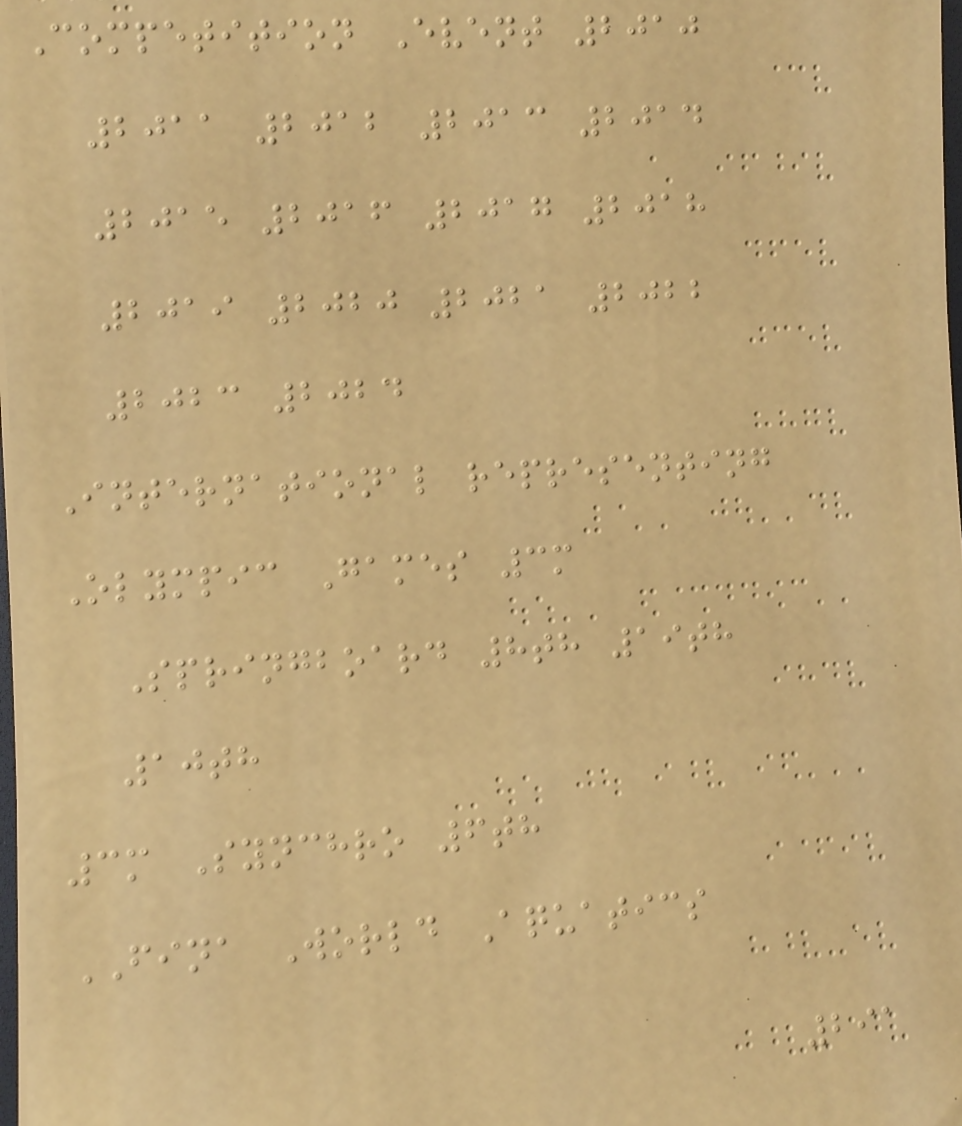Competition Event 2010
2011 2012 2013 2014
2015 2016 2017 2018
2019 2020 2021 2022
2023 2024
International representing
Olympic Games 3m
Springboard 8th 19th
10th
3m Synchro 6th
FINA World Aquatics
291
